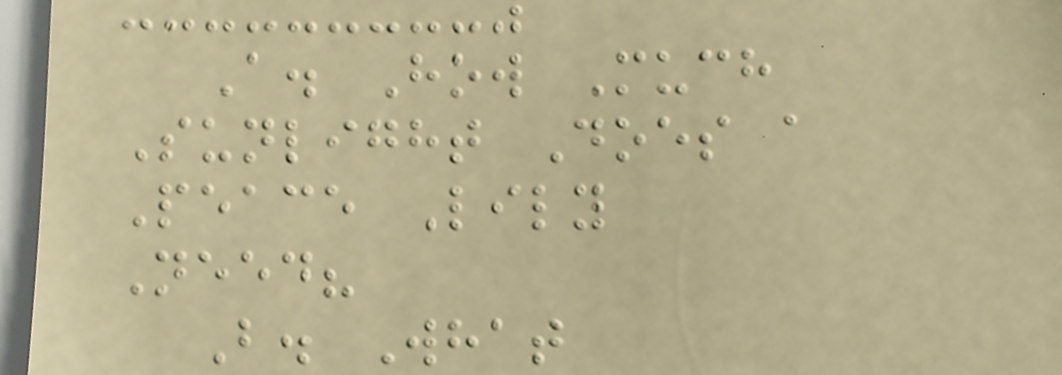A. How Much
Sunlight Does a
Peace Lily
Need?
B. What
